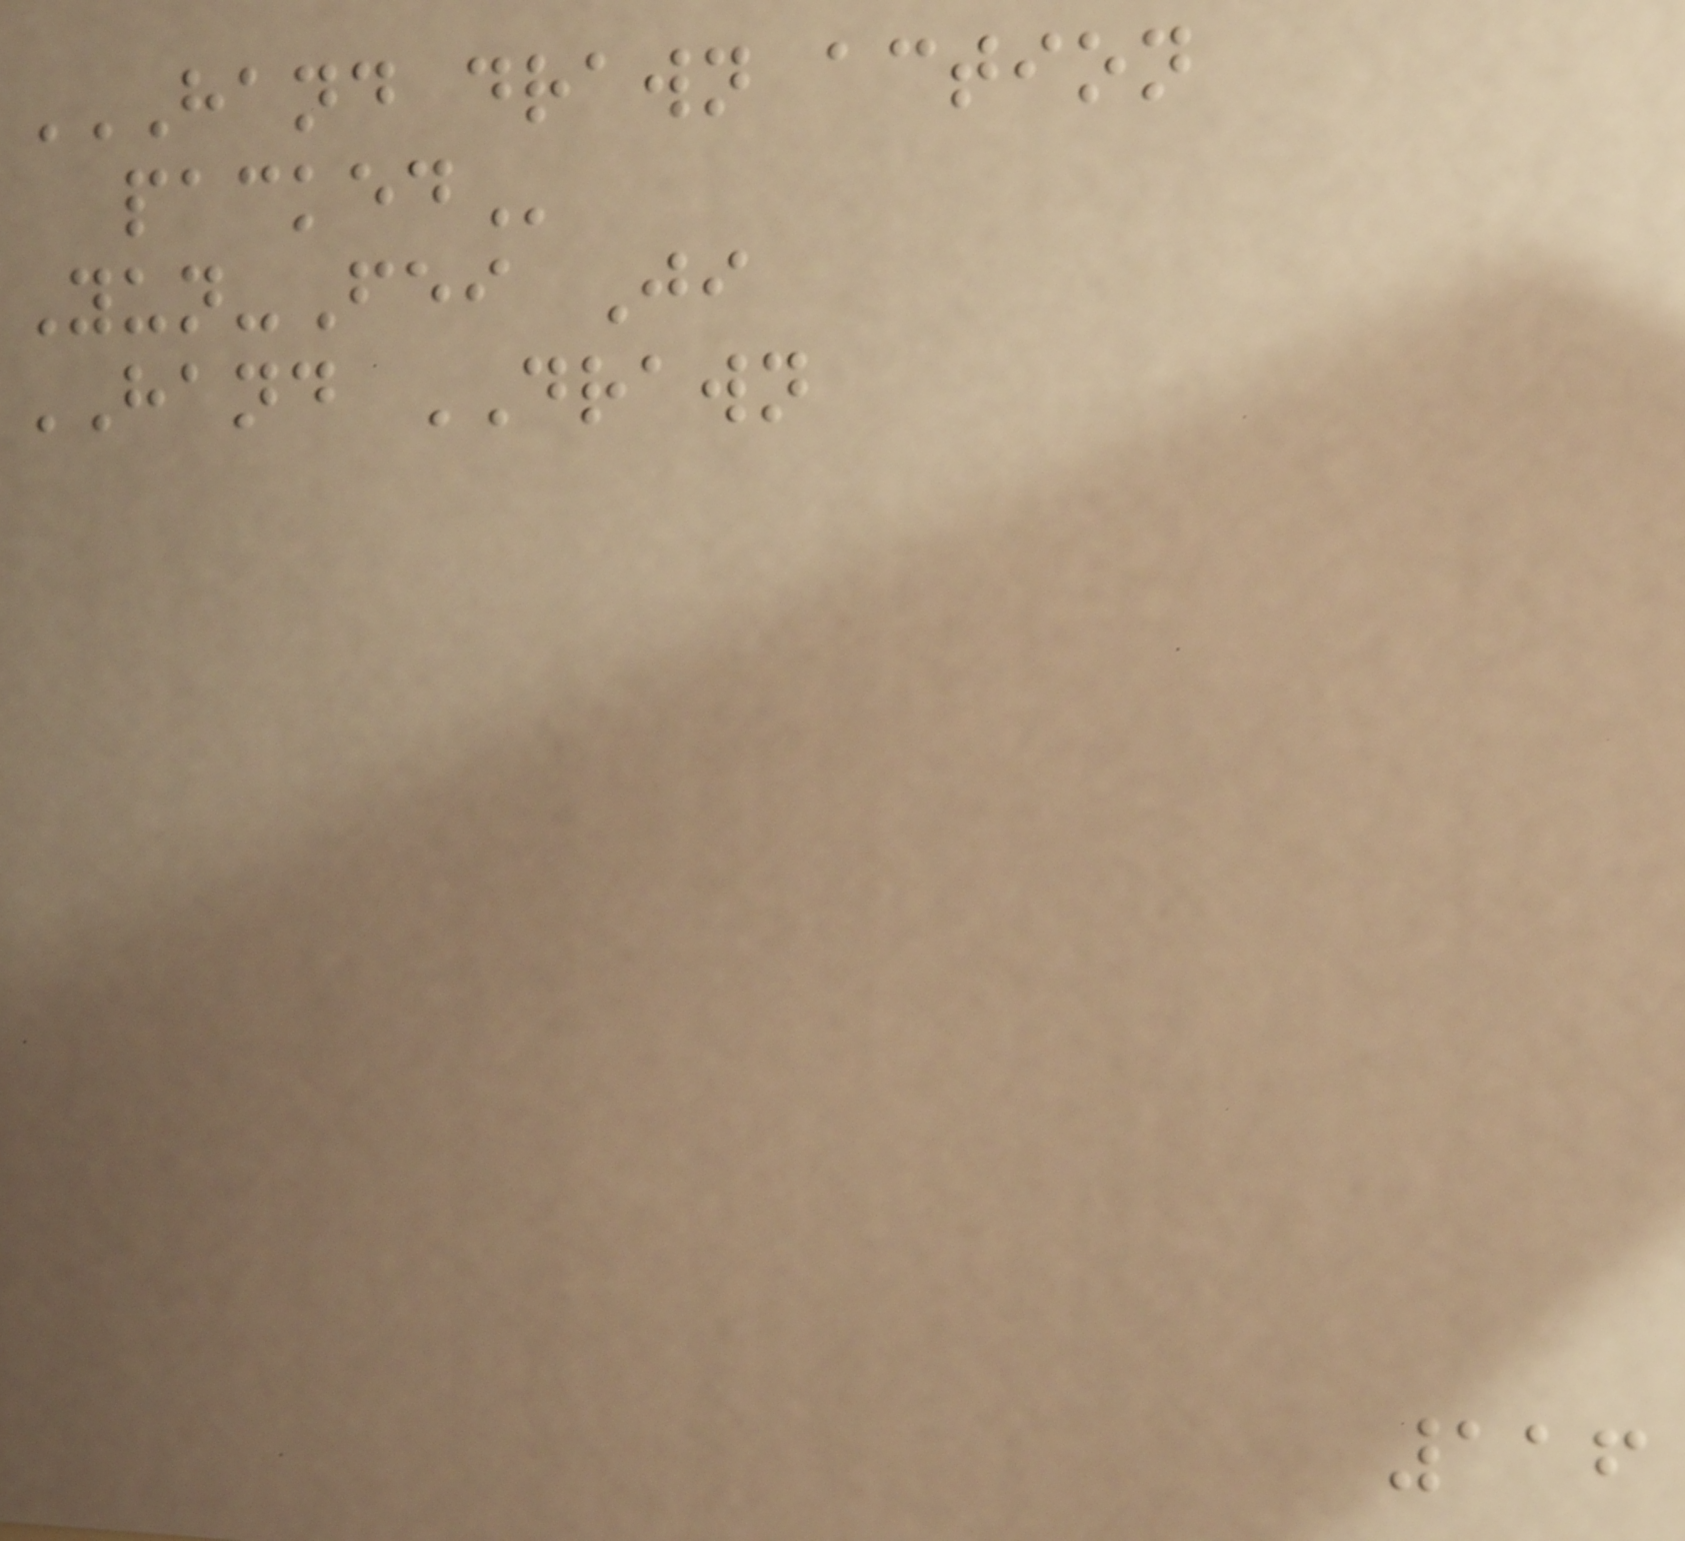HAND DRAWN ACTION
PACKED
Yun-Fei Ji
HAND DRAWN
116
